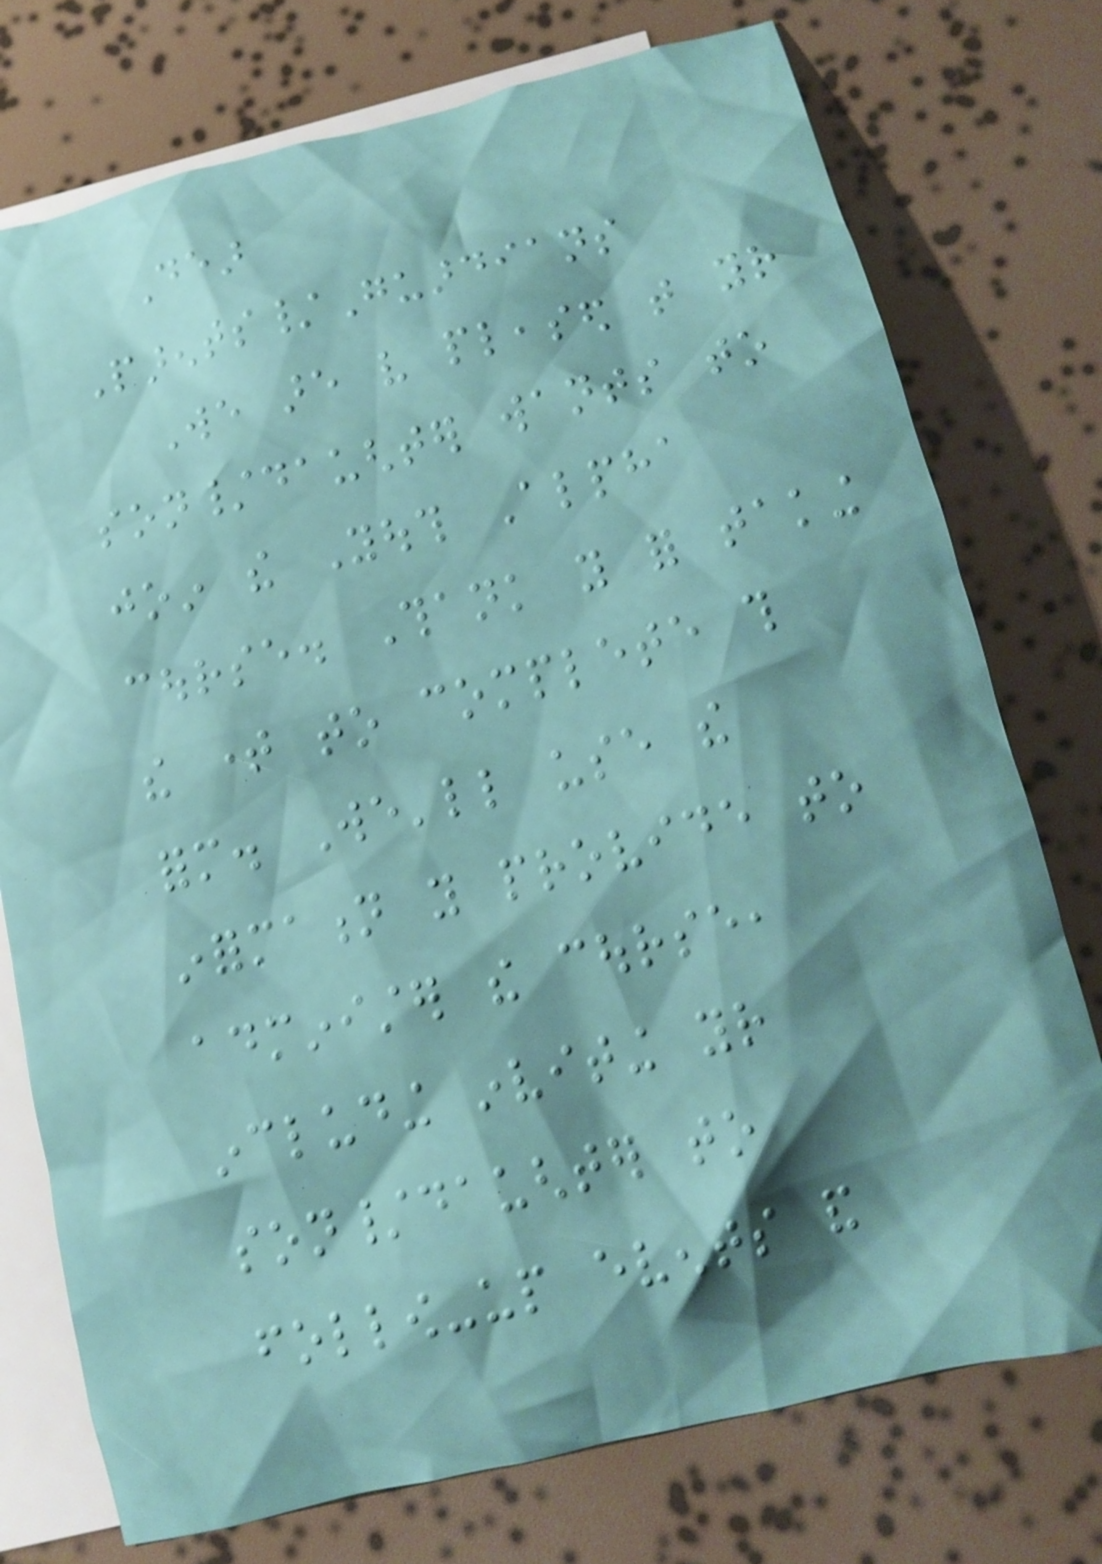Dear
Parents/Guardians
We are very pleased that your
son/daughter wants to
join the Youth Alpha
course. Thank you for taking
the time to complete this
form. We'll use the
information you provide to
administer the course,
including inviting your
son/daughter to
follow-up events and
